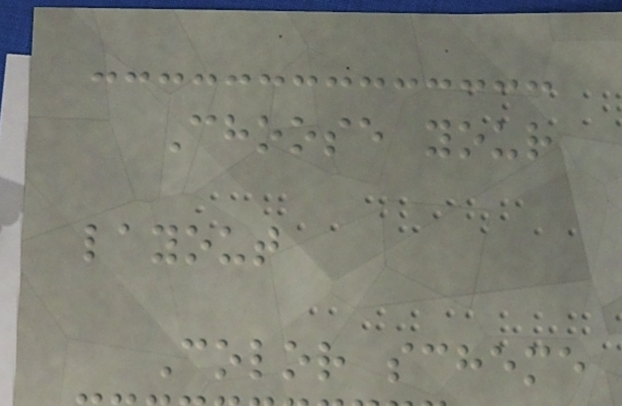Choose your
layout
Color scheme
